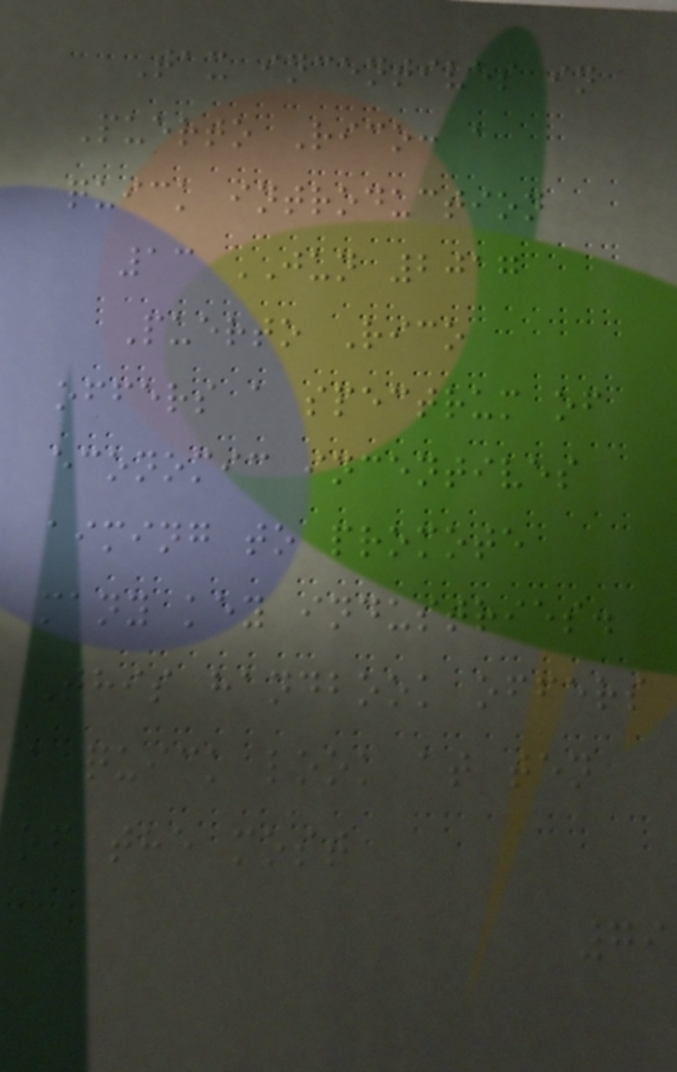Tax incentives in
Puerto Rico: a
quick introduction
13 JUN 2017
Puerto Rico
offers a spectrum of
economic incentives
aiming to promote
many key industries.
This handbook offers
a quick look at ten
of the most
79
